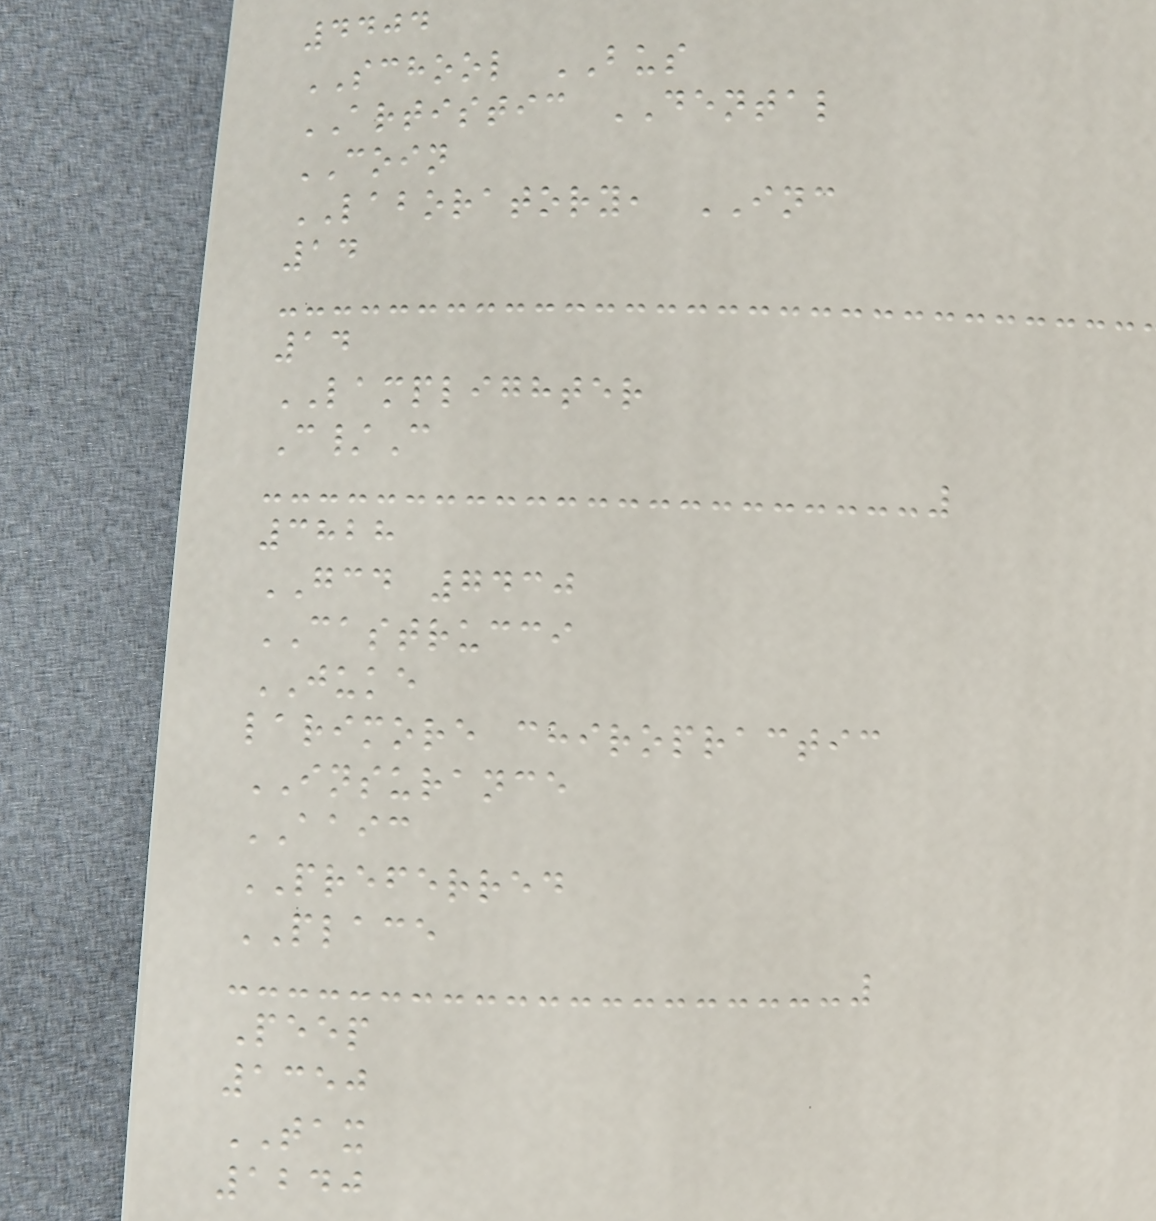4404
SCHOOL BUS
ARTISTIC DENTAL
COIN
LABORATORY, INC
14
14
LAMPLIGHTER
C/C
3828
GCD 7430
CASTRUCCI
JUKE
larimore chiropractic
INSURANCE
AAIC
PREFERRED
PLACE
Peep
1350
TAX
1240
